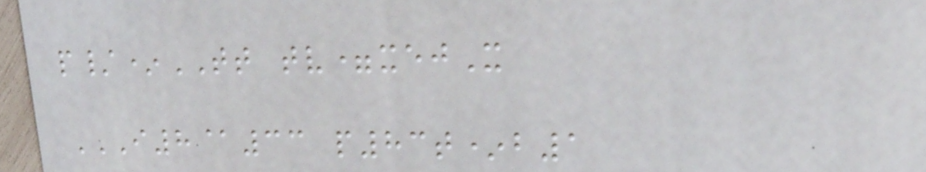p/*TT tv=xejX
I8@33 P83T*B1
